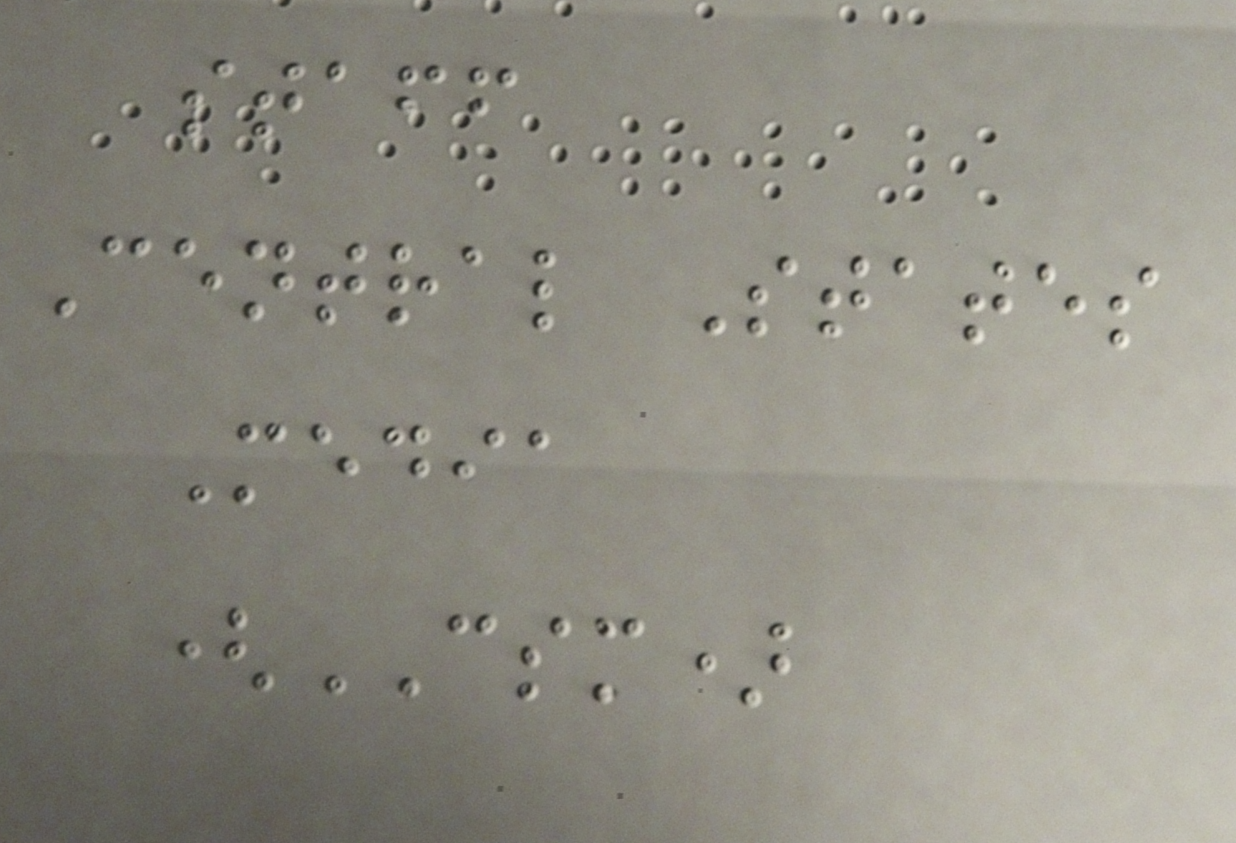staff
Central States
Media
(CSM)
